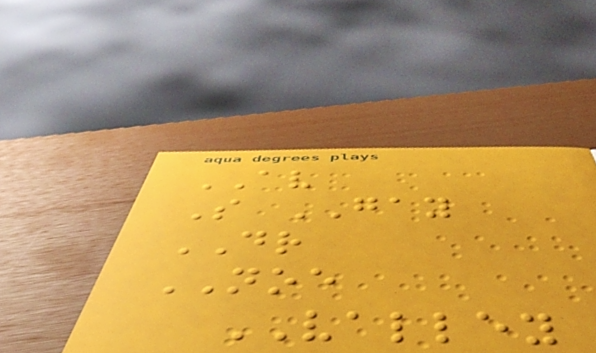AV
S GAY
DR
NOE
VALLEY
